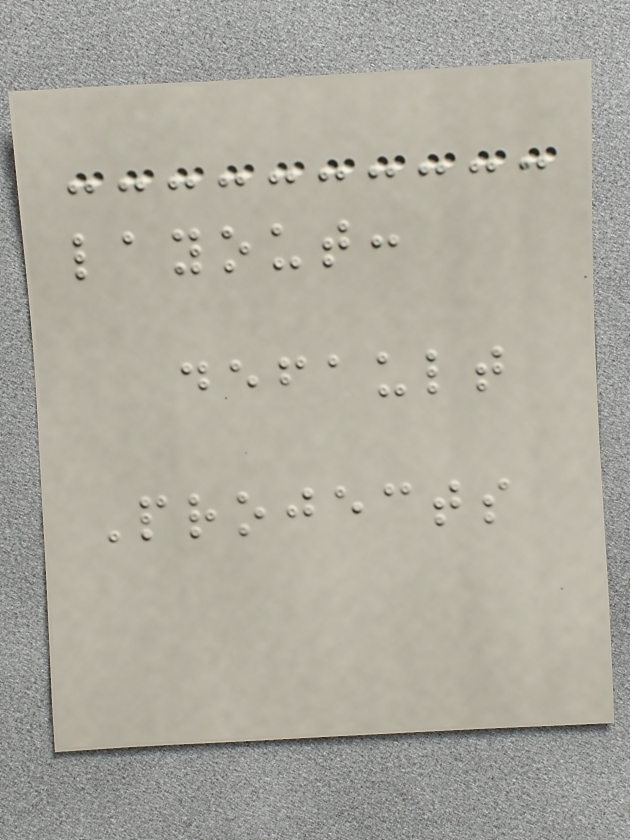layout:
default
Projects
